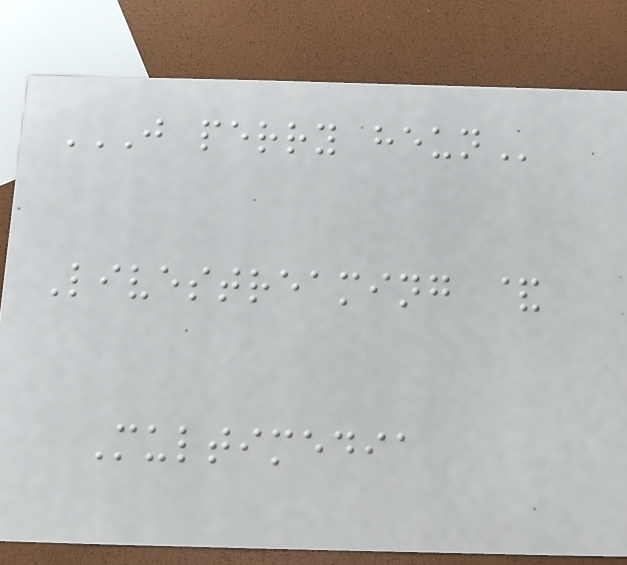J PERRY HEUN
Livestreaming &
Multimedia
